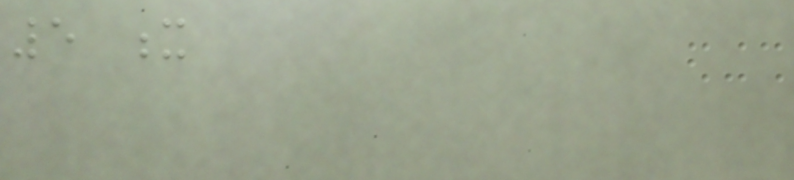5 x
